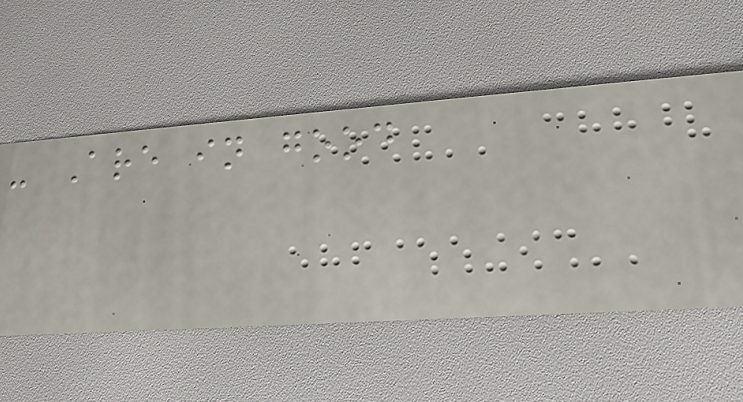- Are in good
